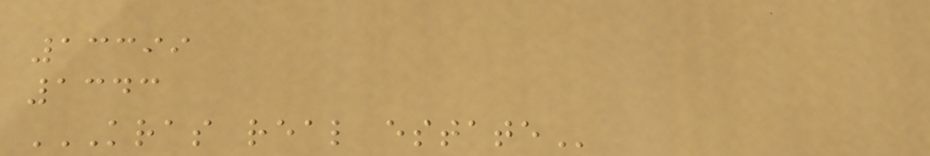13399
1343
KRAS REAL ESTATE
